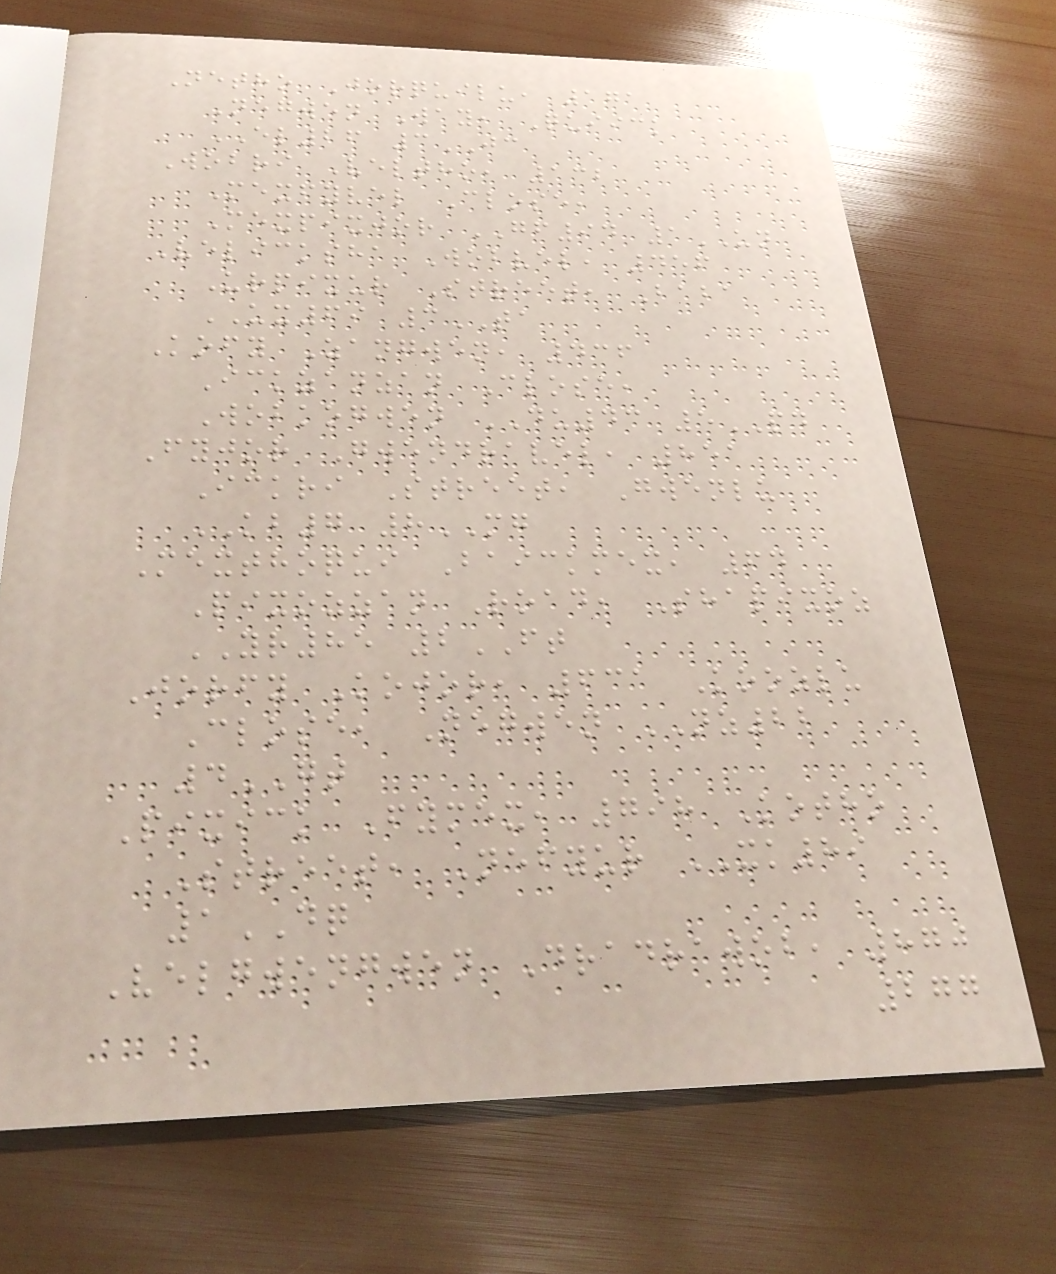Netho Jorquilu, 171
Negwen Way, Quiick
EL26 3JC
Wobri Veltho, 132
Mexfyvel Close,
Mexpixjor GF94 1UN
Velicksha Wobvel, 456
Urpixur Street, Baba
UX69 3TA
Kofy Zangwen, 436
Ickzanzan Close,
Wobkogwen DU43 5PD
Fyjor Gwendravel, 851
Ickri Street, Gwenlu
KB7 8MG
Mexthoqui Baickmex, 64
Pixozzan Road, Shapixoz
YR85 2FT
Jorfy Kojor, 631 Koozlu
Close, Negwen NZ22
4GT
Pixick Fymex, 798 Kotho
Street, Nefyur XK89
1DQ
Velgwengwen Dradrawob, 870
277
